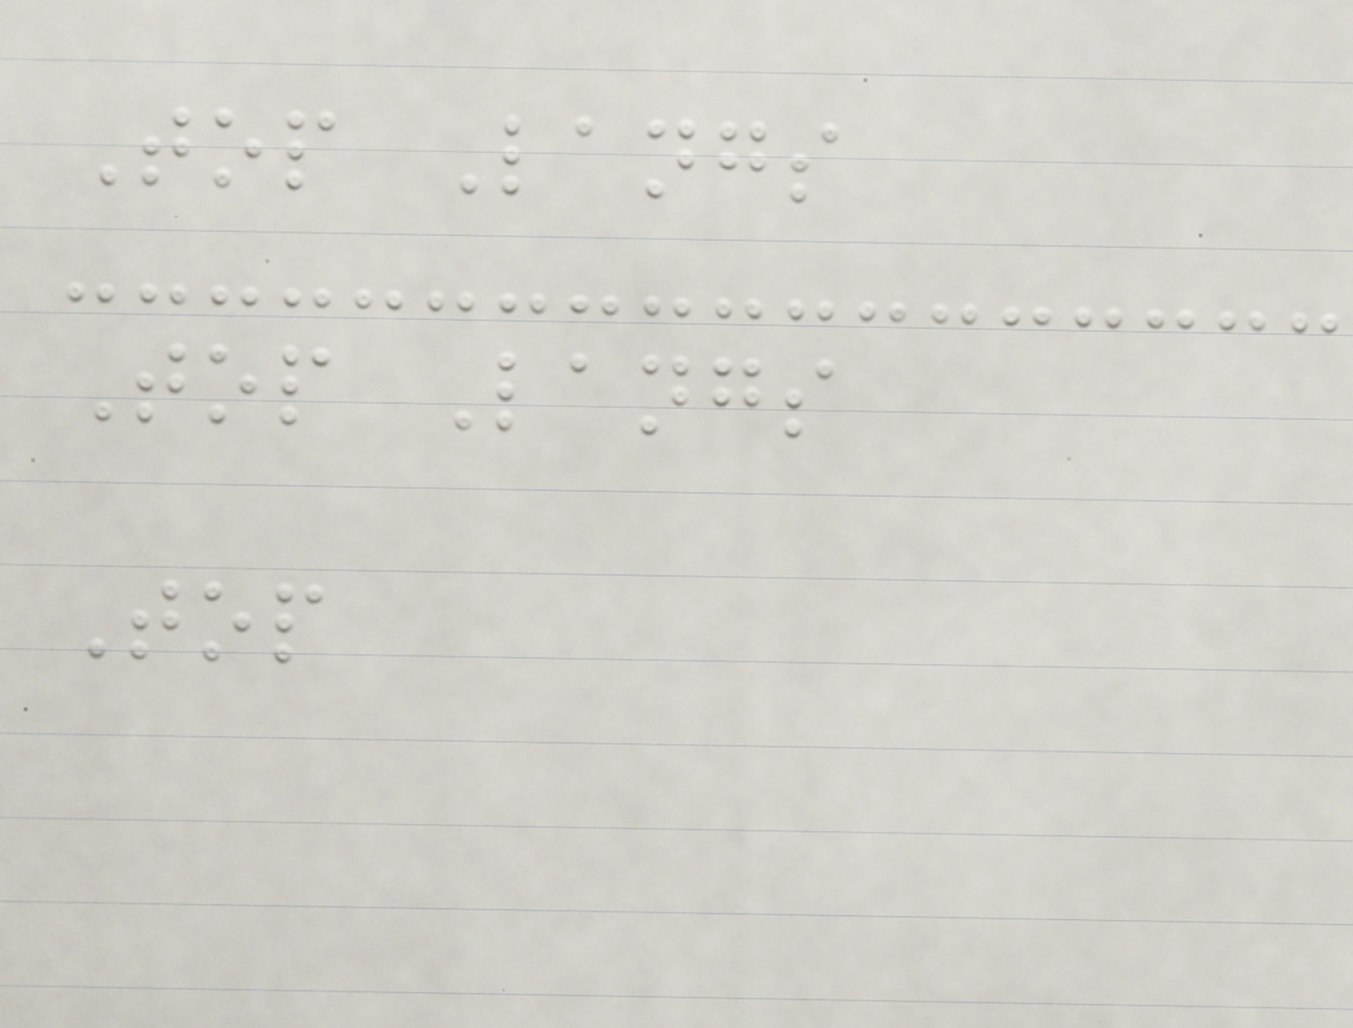Top Langs
Top Langs
Top
